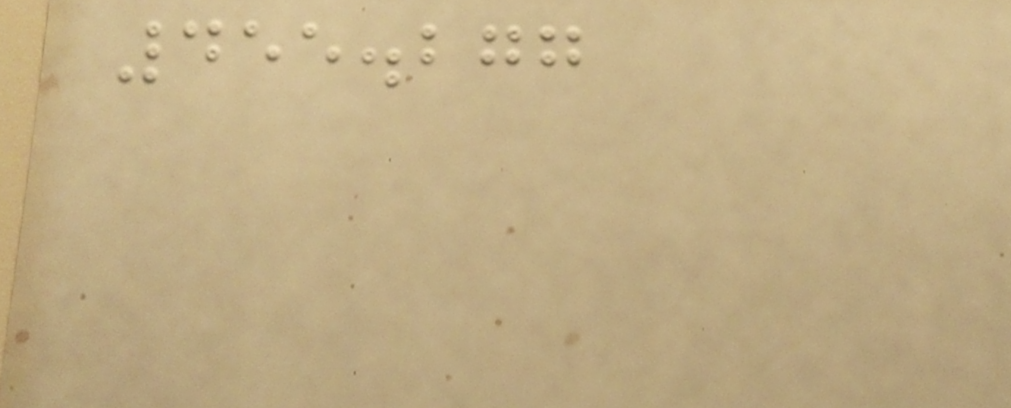455.277
